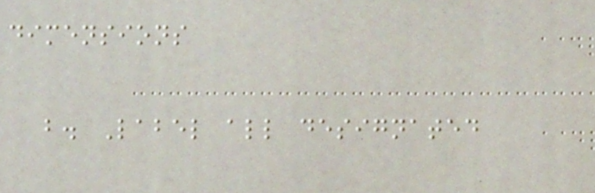dimensions
b. Label all designated
